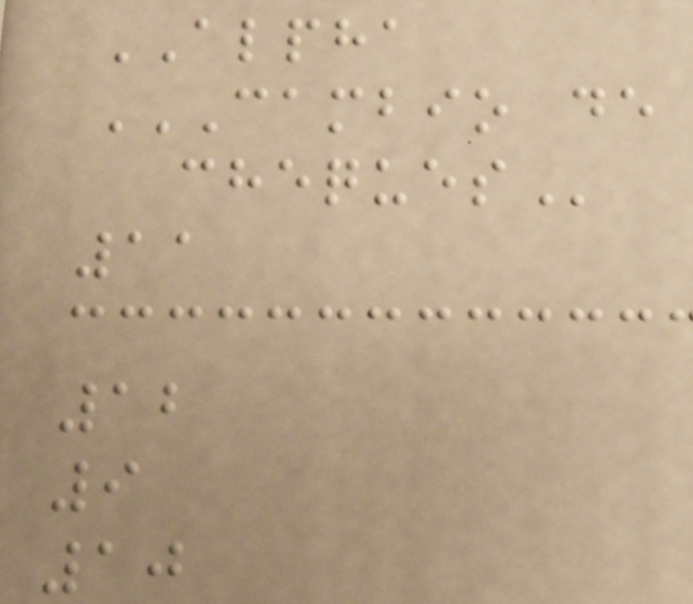ALPHA
CAMBIO DE
CHEQUES
11
12
9
10
